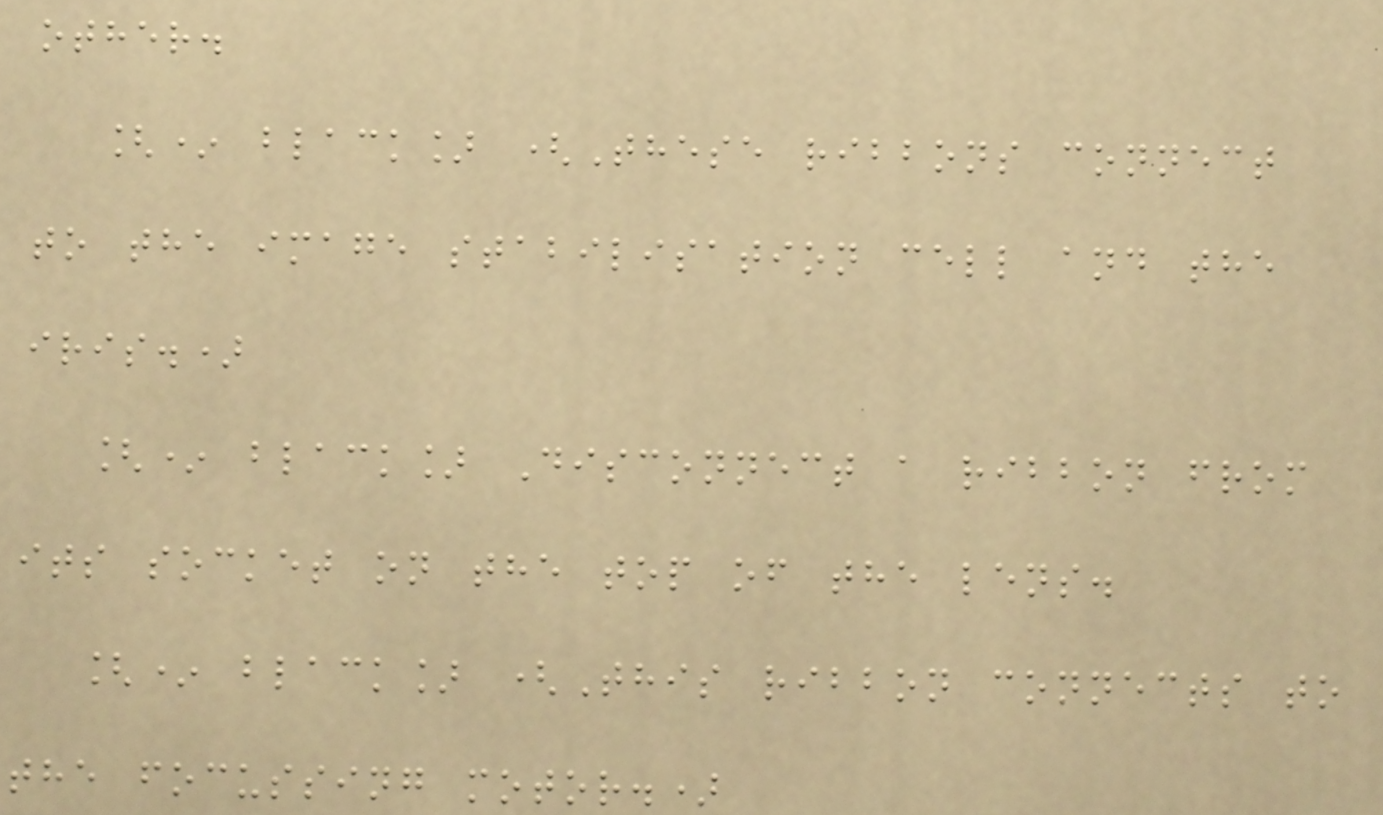other.
[* black] (These ribbons connect
to the image stabilisation cell and the
iris.)
[* black] Disconnect a ribbon from
its socket on the top of the lens.
[* black] (This ribbon connects to
the focussing motor.)
